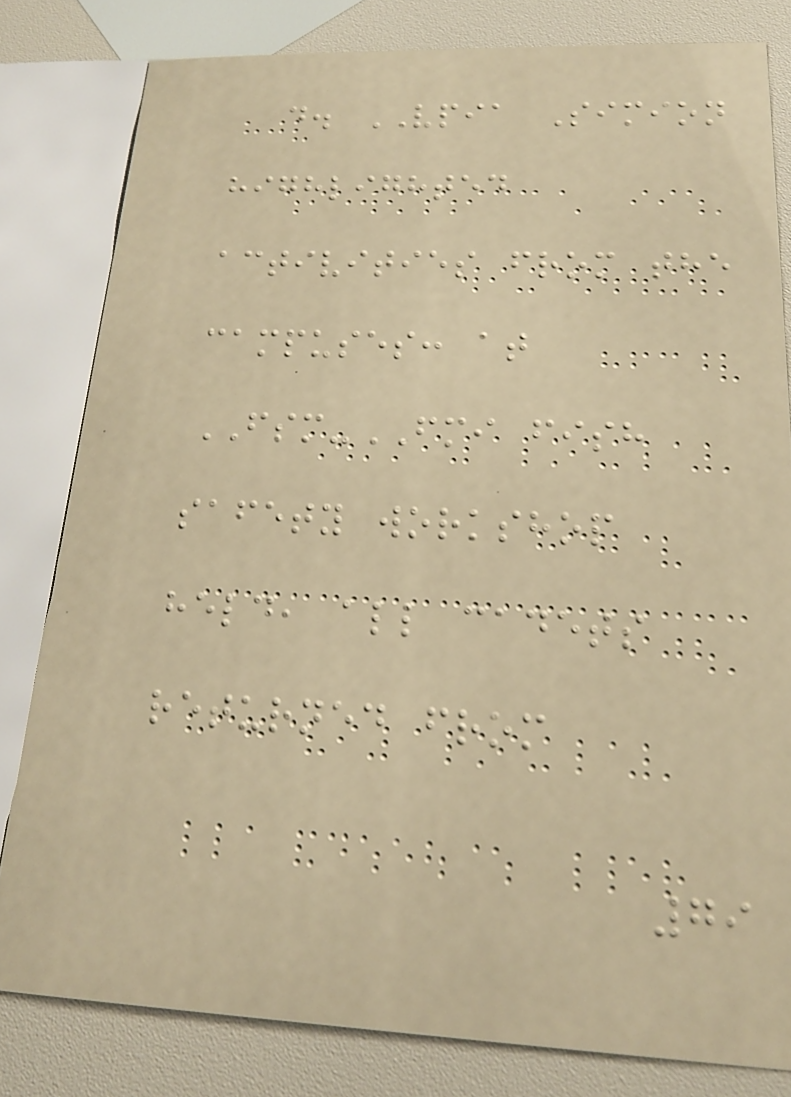d. VPIA Simion
highlighted
activities from the
campuses: at
FSM-FMI fish
safety workshop
held, all cadets
returned from
79
